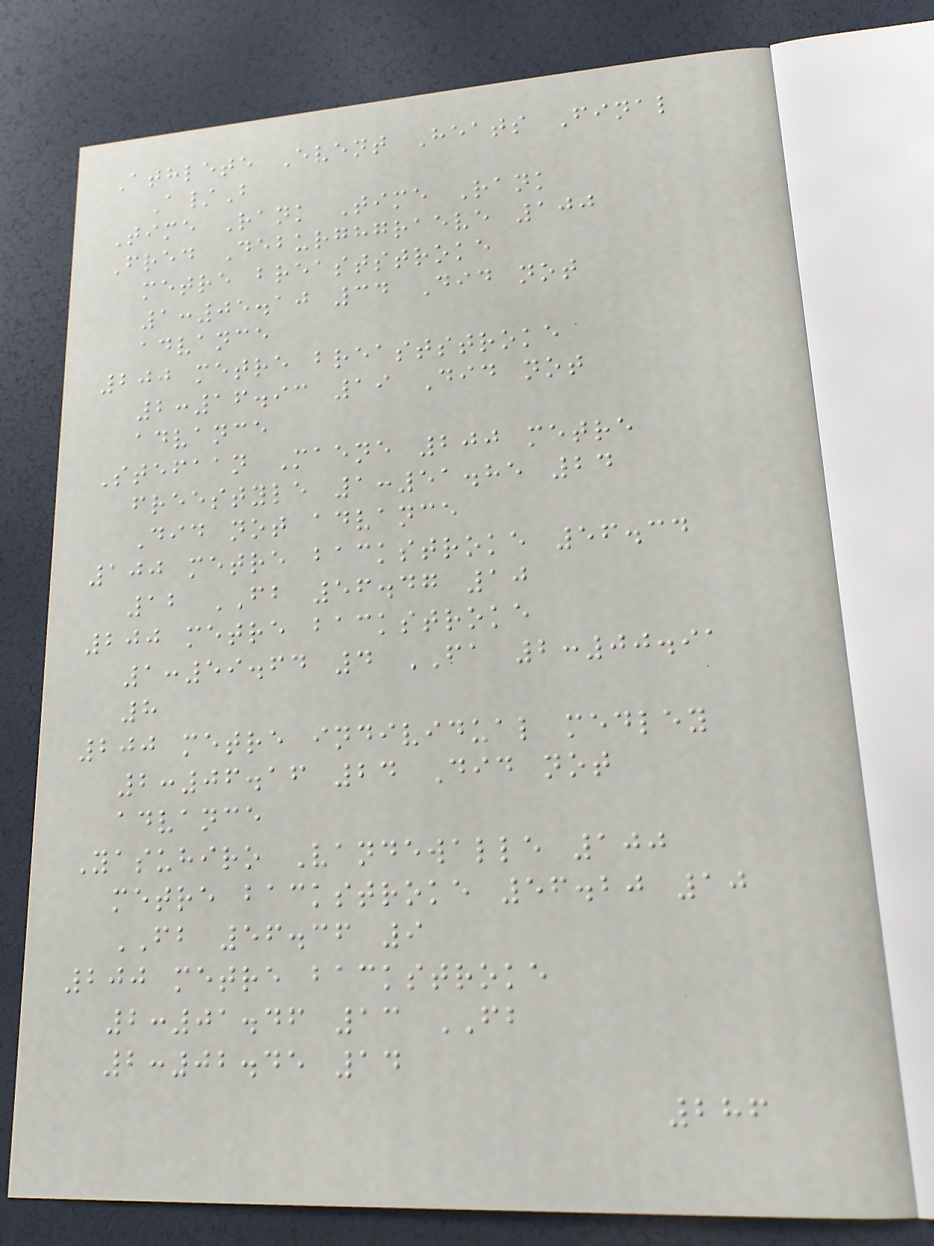Athlete Event Heats Final
A/B
Time Rank Time Rank
Fred Deburghgraeve 100
metre breaststroke
1:05.10 34 Did not
advance
200 metre breaststroke
2:16.93 19 Did not
advance
Stefaan Maene 200 metre
freestyle 1:51.85 24
Did not advance
100 metre backstroke 56.34
12 FB 56.47 10
200 metre backstroke
1:59.64 4 FA 2:00.91
8
200 metre individual medley
2:06.16 24 Did not
advance
Yasuhiro Vandewalle 100
metre backstroke 56.20 10
FB 56.36 9
200 metre backstroke
2:01.46 13 FB
2:02.45 14
286
